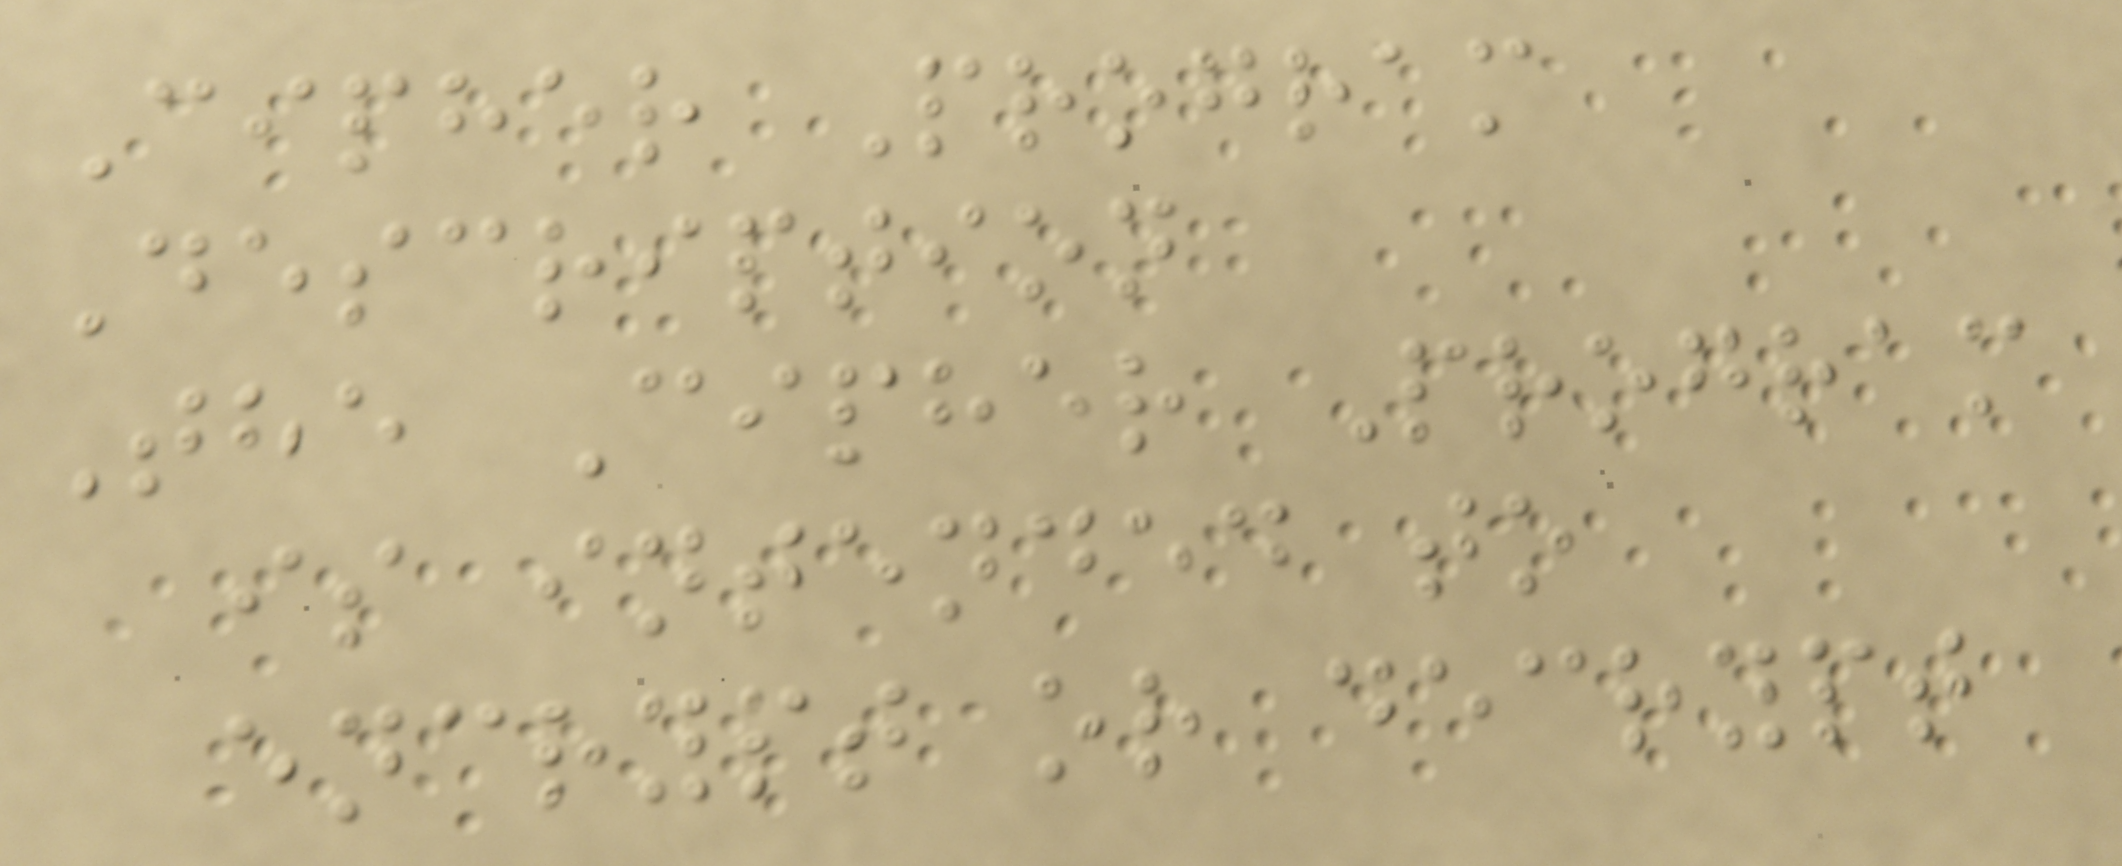Cipher Program
Description
The Cipher Program
is intended to
encrypt or decrypt
